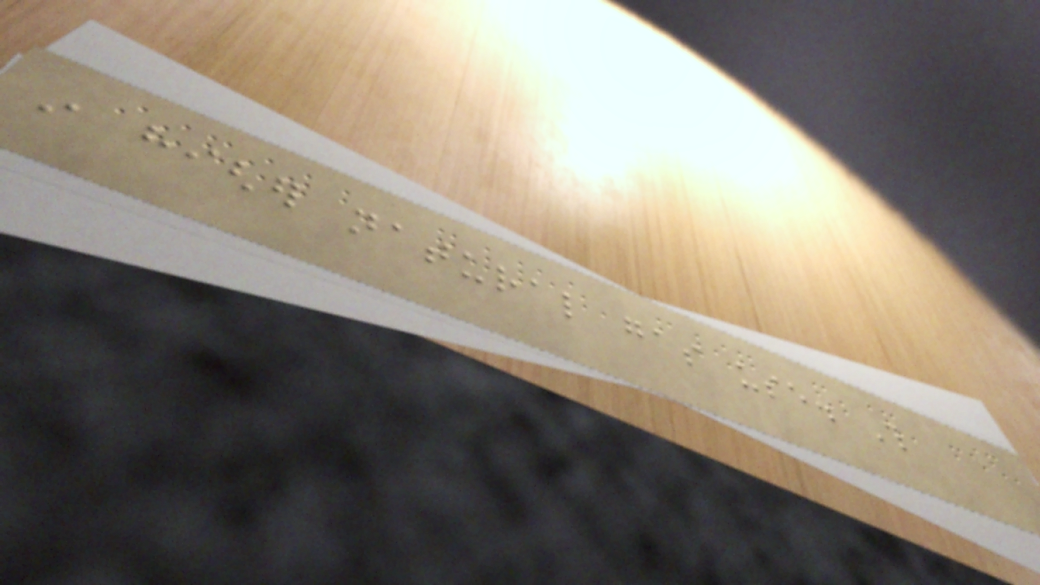in higher natural gas use. This
